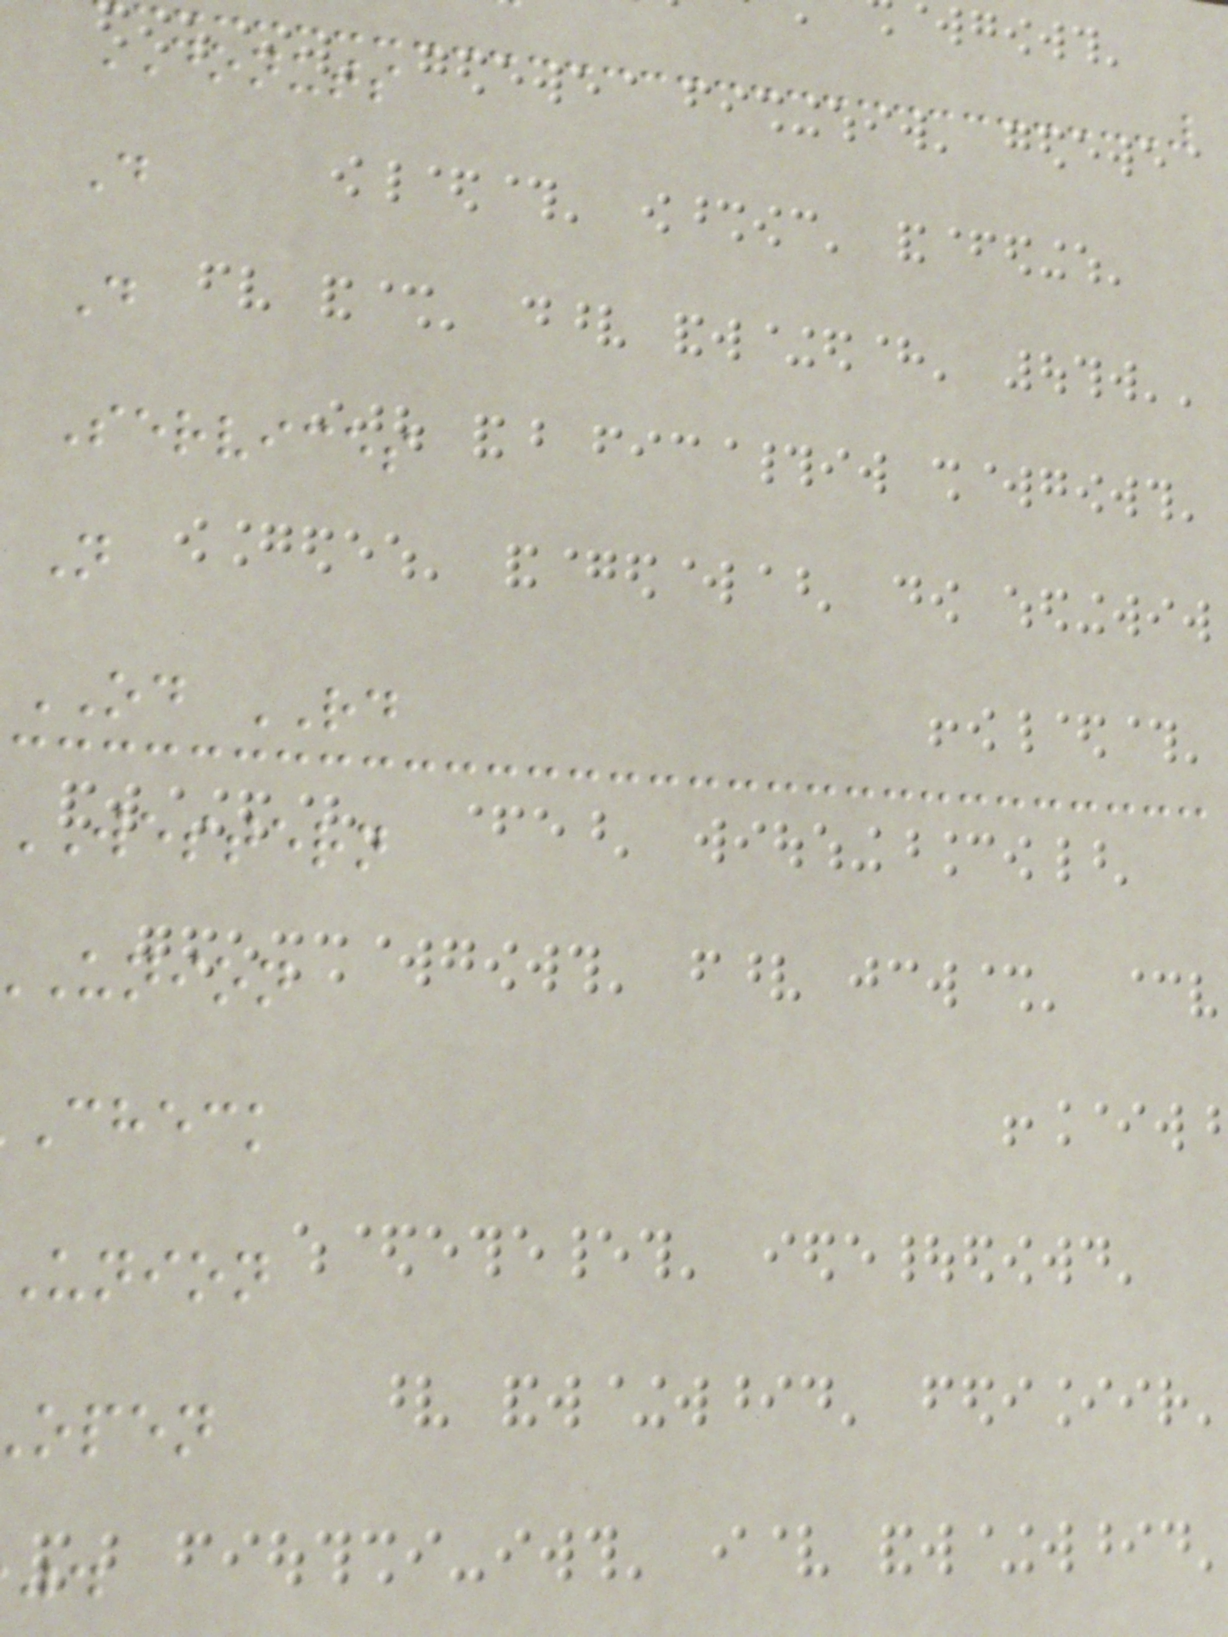DONUTS
D
D
Services
N
OD RD
WESTERN
union
check
union
open
